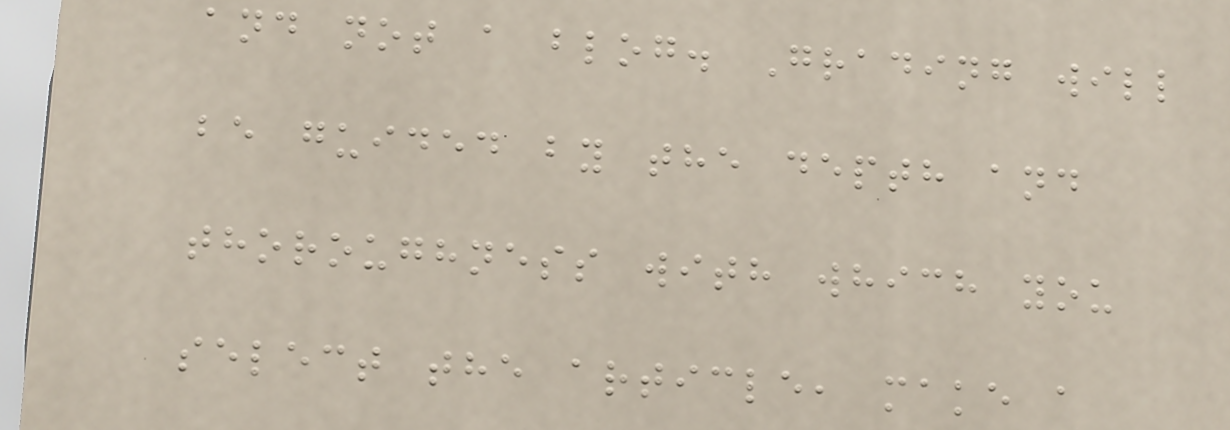and not a blog. Grading will
be guided by the depth and
thoroughness with which you
select the article, make a
